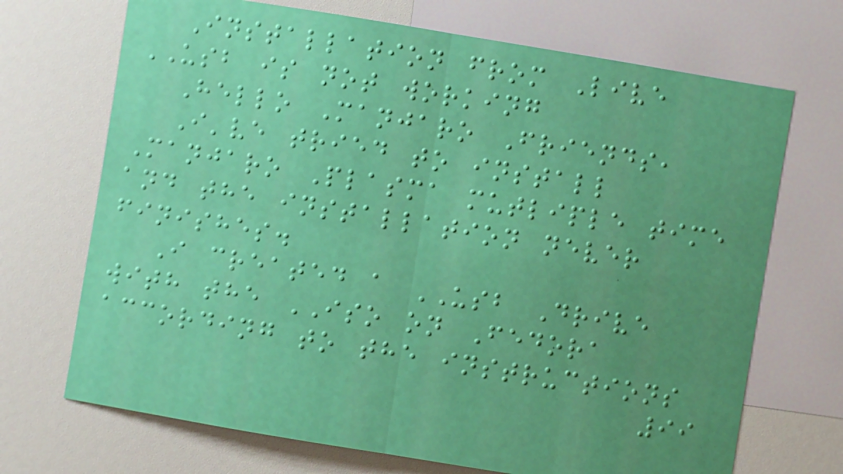Installation from Live
USB is not working
Hello Manjaro Friends,
I've tried to install
Manjaro Plasma mutliple time
and the installation never
finishes.
I created a USB Drive
with the ISO on Fedora
according to the instructions
99
